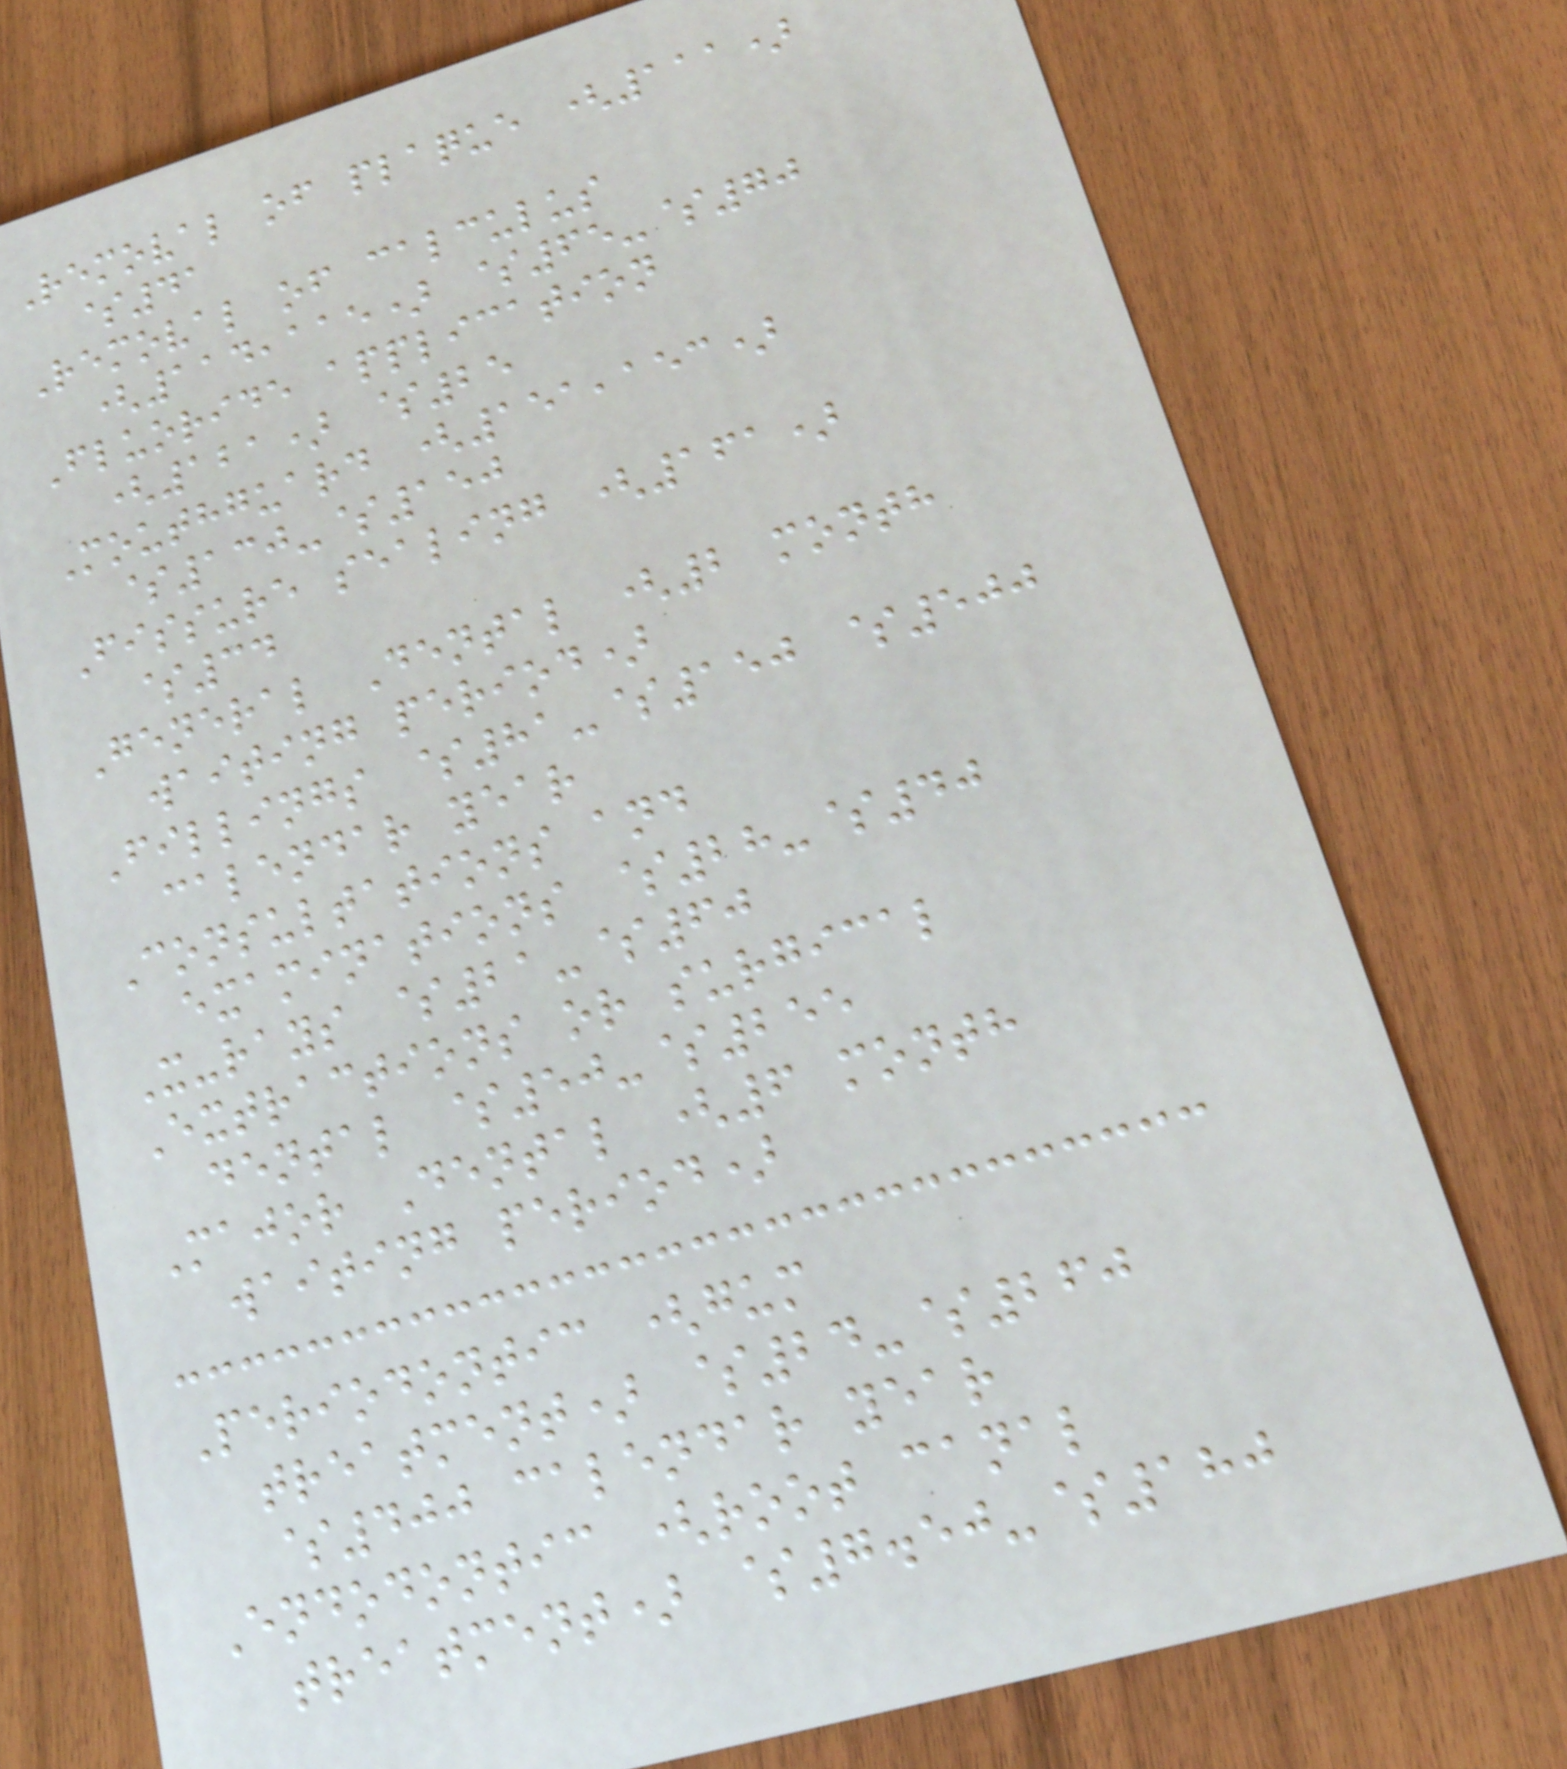Removal of plaque (111)
$41
Removal of calculus
(114,115) $65-$70
Fluoride application
(121) $25
Mouthguard (151,153)
$130-$150
Fissure sealing (161)
$34
General Dental (2 month
waiting period)
Fillings $81-$150 $500
calendar year
Consultations and
examinations $28-$40
X-rays $21-$60
Extractions or surgical
dental $50-$255
Major Dental (6 month
waiting period)
Periodontic (gum
treatment) $24-$260
$400 calendar year
Endodontic (root canal
treatment) $7.50-$180
